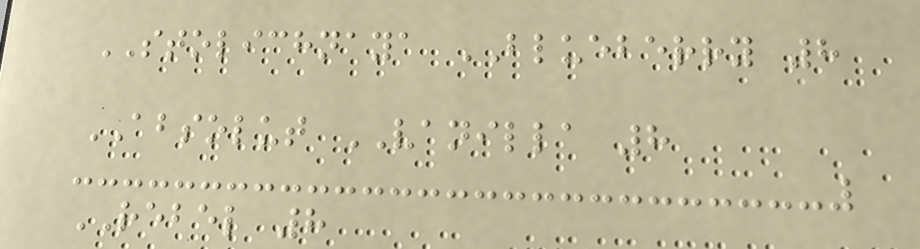STOLICHNAYA BLUEBERRY 8
ABSOLUT VANILLA 8
REBEL 8
